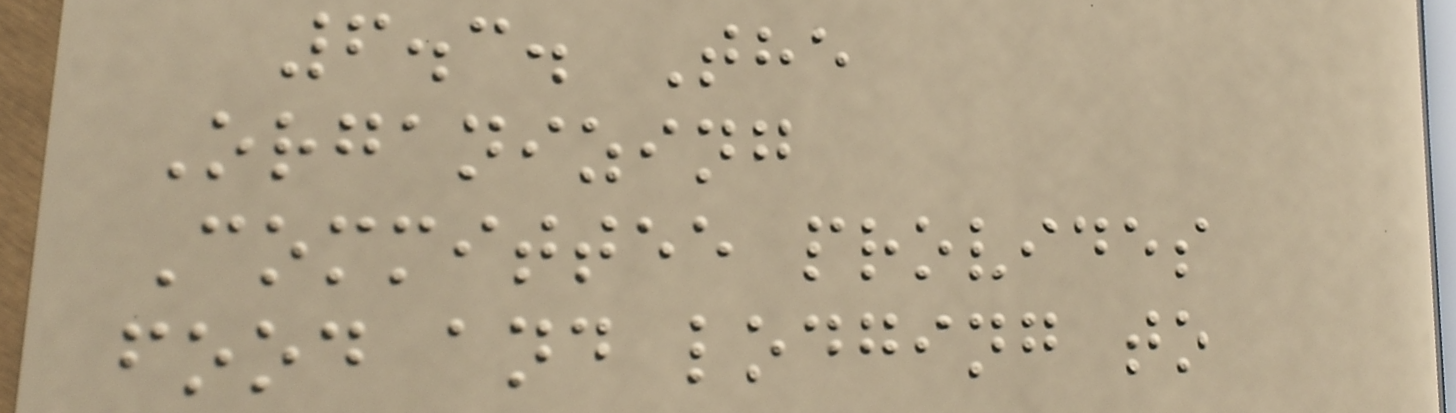6.3. The
Organizing
Committee provides
food and lodging to
